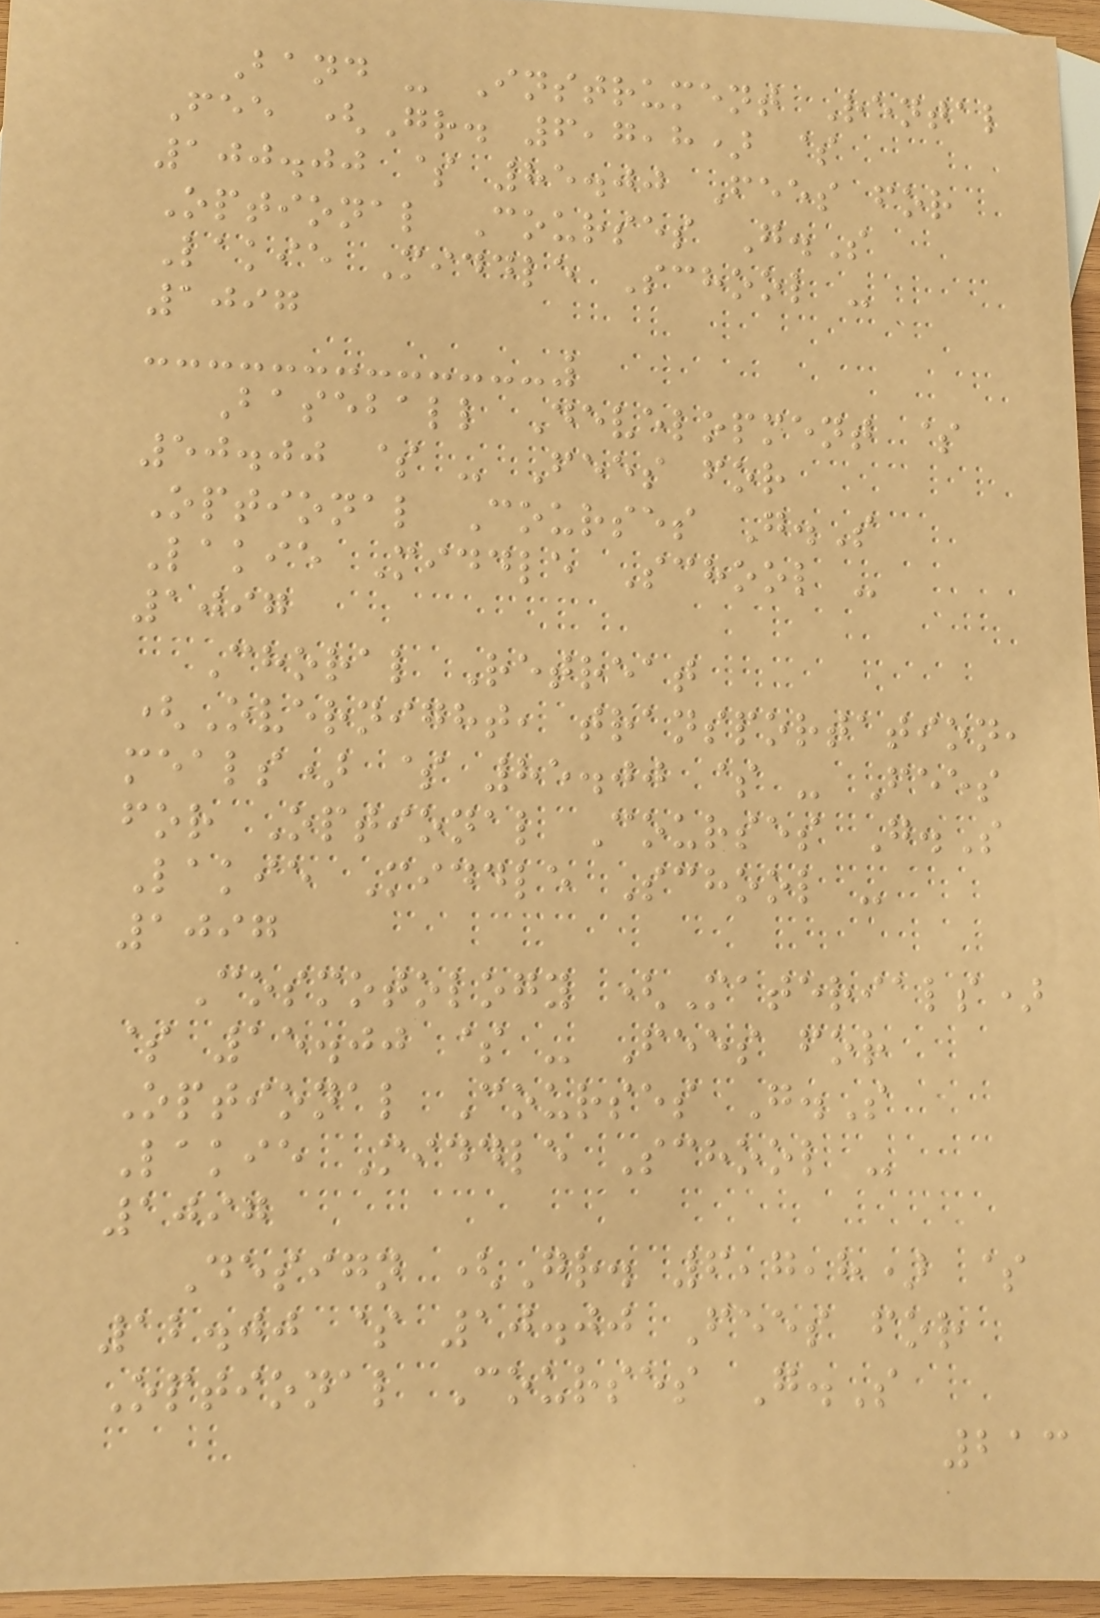Band - Instrument Rental
Fee (Gr. 6,7,8) $
100.00 $ 85.00 Fees for
Optional Courses G.S
Lakie Middle School -
1097
Baseball Development $
50.00 $ - Fees for
Optional Courses G.S
Lakie Middle School -
1097
Choral Retreat
(Overnight, transportation,
meals) $ 85.00 $ - Fees
for Optional Courses G.S
Lakie Middle School -
1097
Cosmotology (Materials)
$ 15.00 $ - Fees for
Optional Courses G.S
Lakie Middle School -
1097
Design (Gr. 6,7,8) $
12.00 $ 10.00 Fees for
Optional Courses G.S
213
